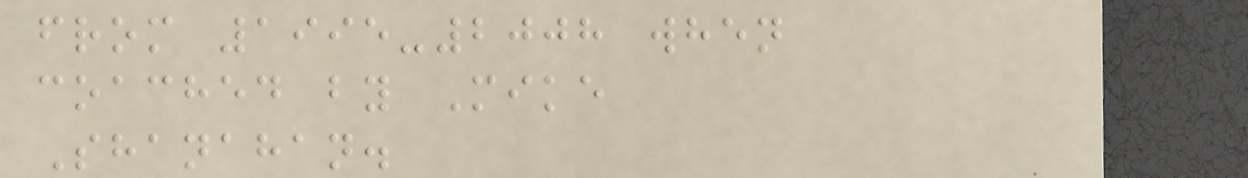from 1995-2008 when
coached by Mike
Shanahan.
